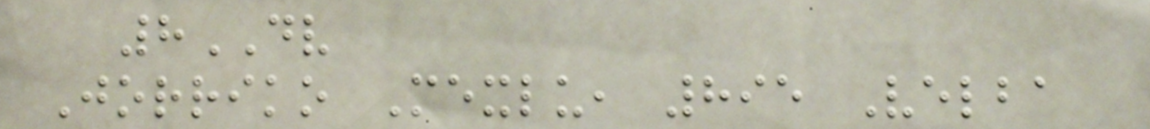8DV
Jorriko Mexlu, 895 Velba
